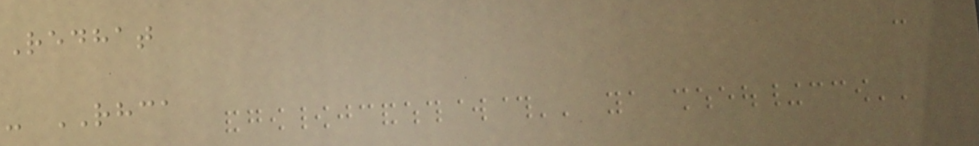Redhat
- RHCA
